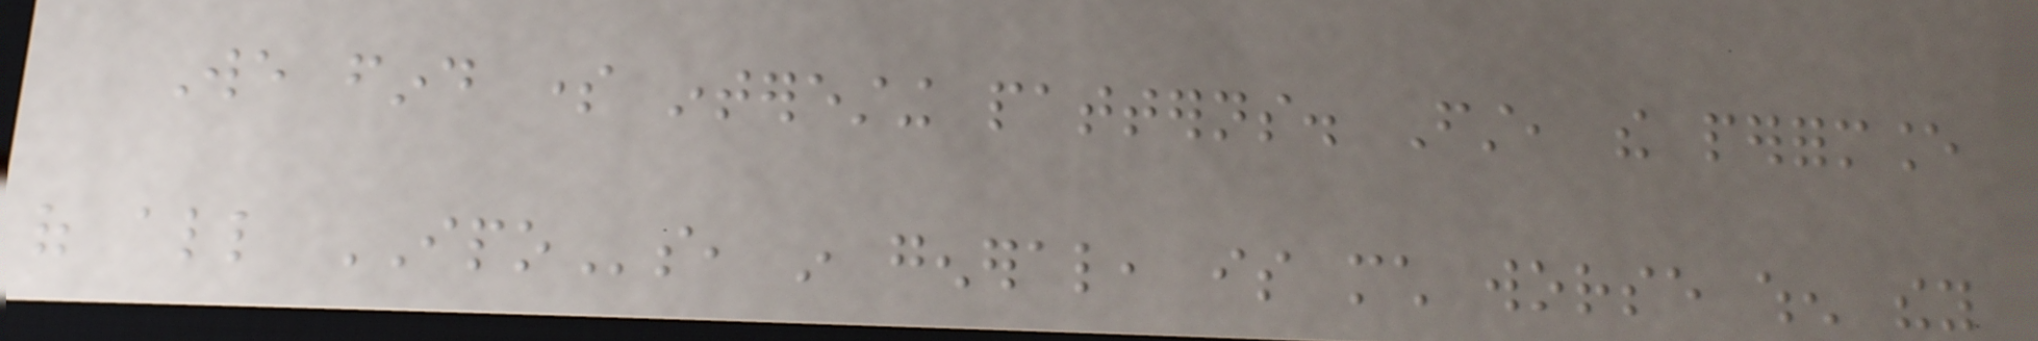We find some interesting patterns. First, the performance
of all IPOs, in general, is much worse when they
